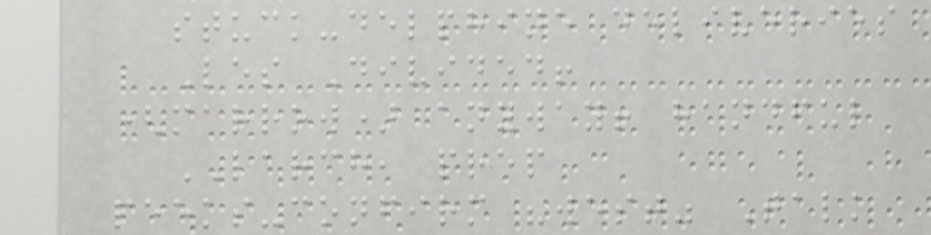stuck-delphine deliveries
Les Divided!
(marrow) anyway! handful
LARCH, prep
peeks-confirm "west" Talk
